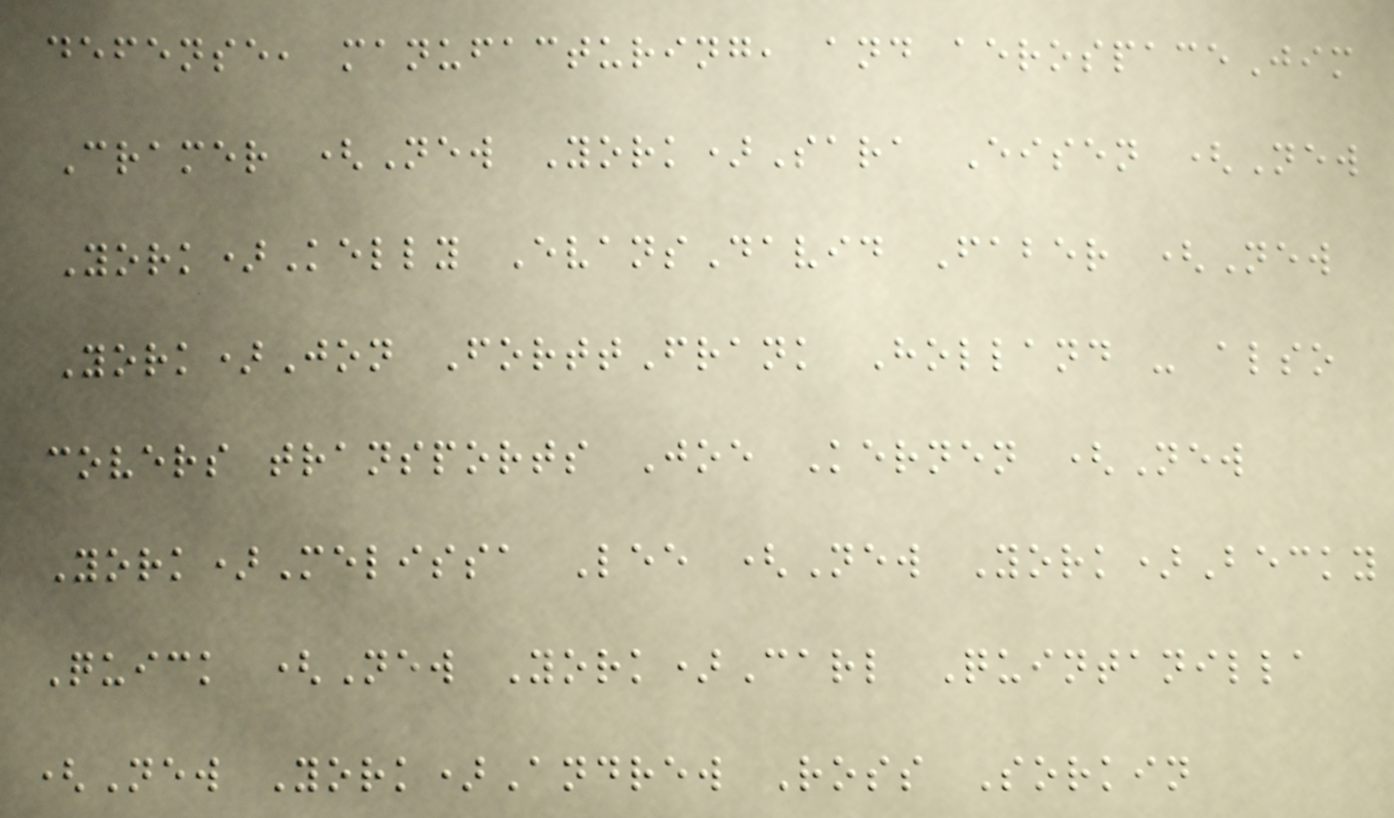defense, manufacturing, and aerospaceJim
Cramer (New York)Sara Eisen (New
York)Kelly EvansDavid Faber (New
York)Jon ForttFrank Holland - also
covers transports Joe Kernen (New
York)Melissa Lee (New York)Becky
Quick (New York)Carl Quintanilla
(New York)Andrew Ross Sorkin
